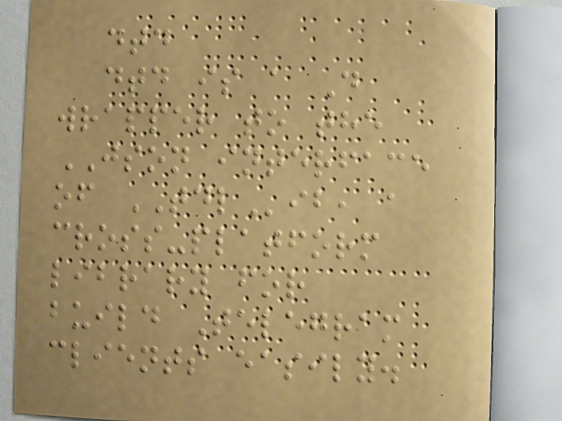dtd
dtd is a D
wrapper to the
JSON interface
of TDLib, a
cross-platform
library for
build Telegram
clients easily.
